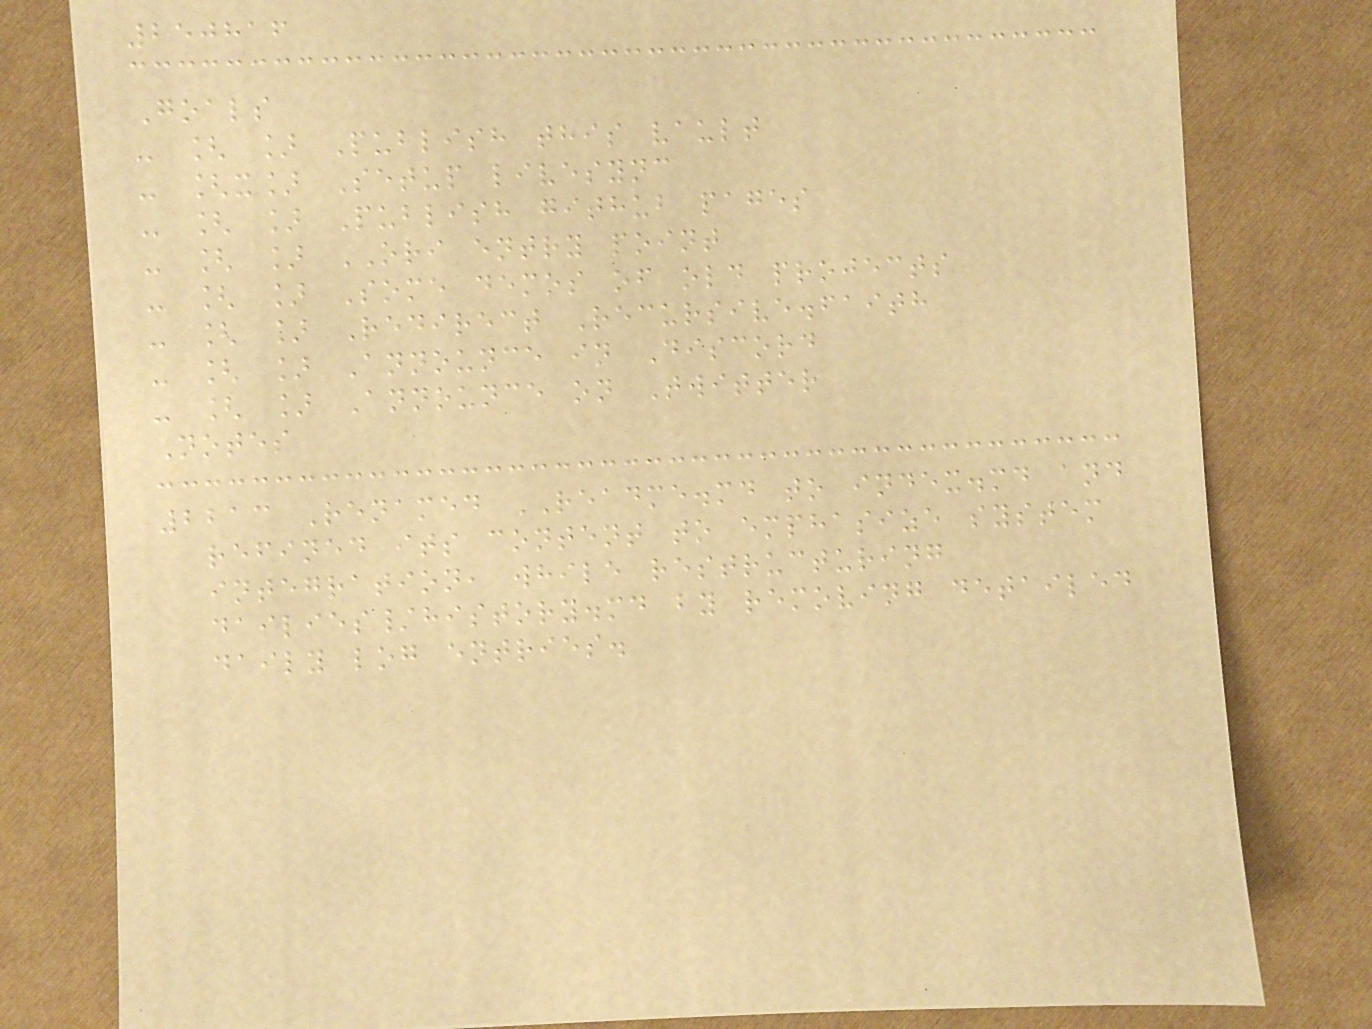250816
Goals
- [ ] Publish this vault
- [x] Setup livesync
- [ ] Publish github pages
- [ ] ORI entry point
- [ ] Some demos of old projects
- [ ] Redirect Recursive.faith
- [ ] Announce in Discord
- [ ] Announce on Twitter
Notes
2213 Renamed README.md to index.md and
refined its content to emphasize system
integration, while restructuring
dailies/history.md by removing detailed
daily log entries.
